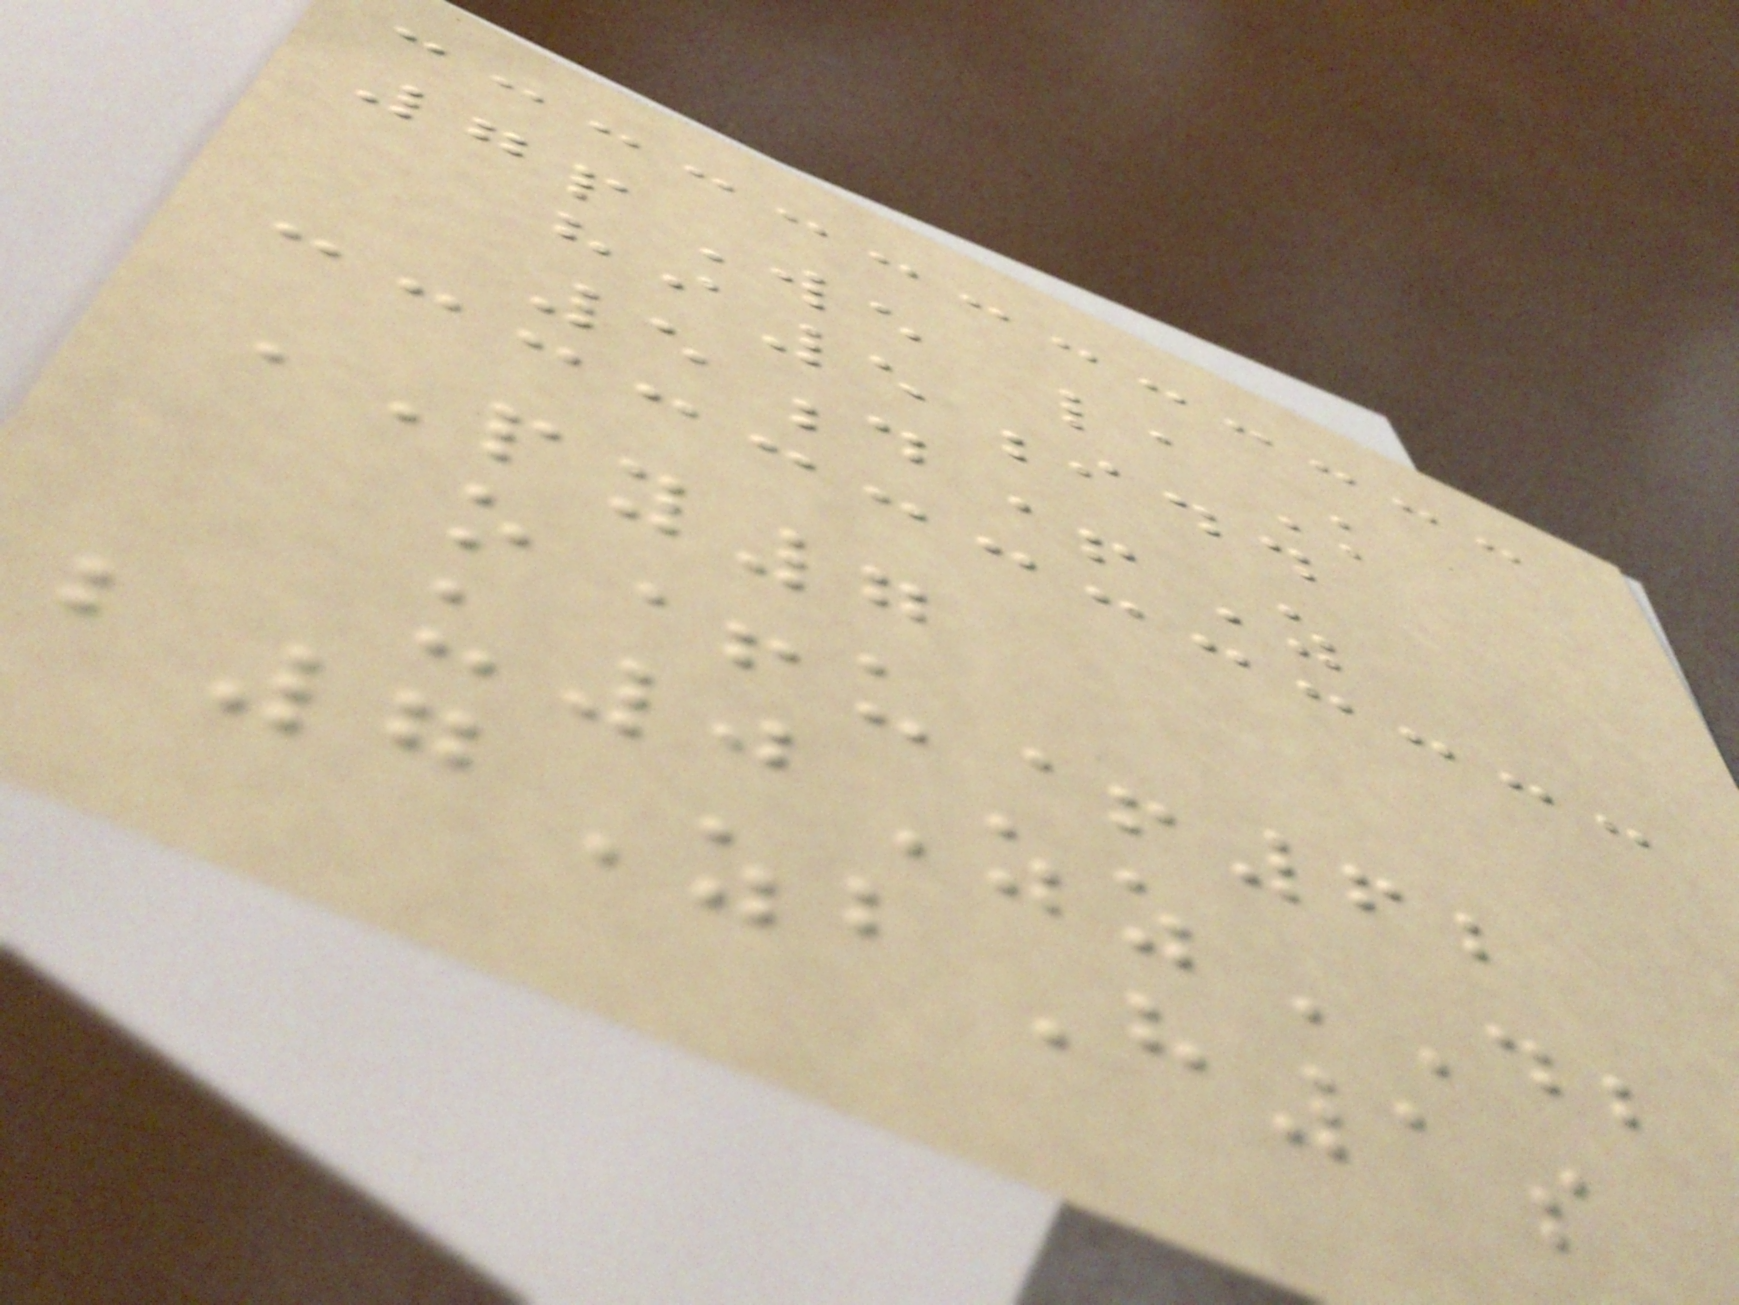7pWe laK
hi5idd
5d+Z
PY7
o+u+62
u0ZzDB
b7ZbH1s
